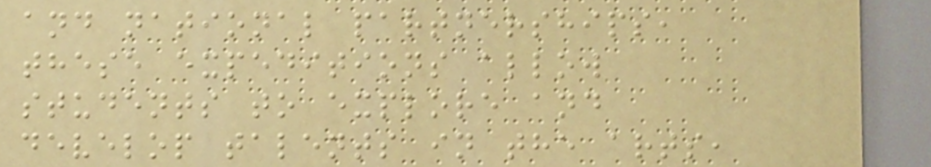and national partnerships,
these expeditions allow
students to explore and
develop talents in the arts,
